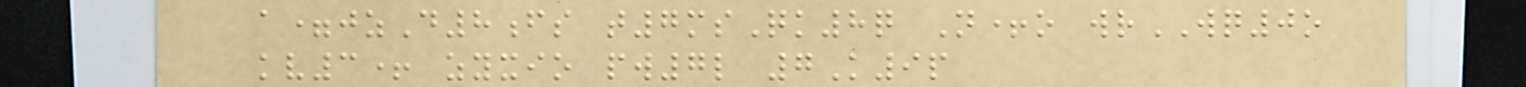a=jzD8fs t7msQk8q N+o wrWQ0o
kv3+ zyxio pw7l 7K9p
